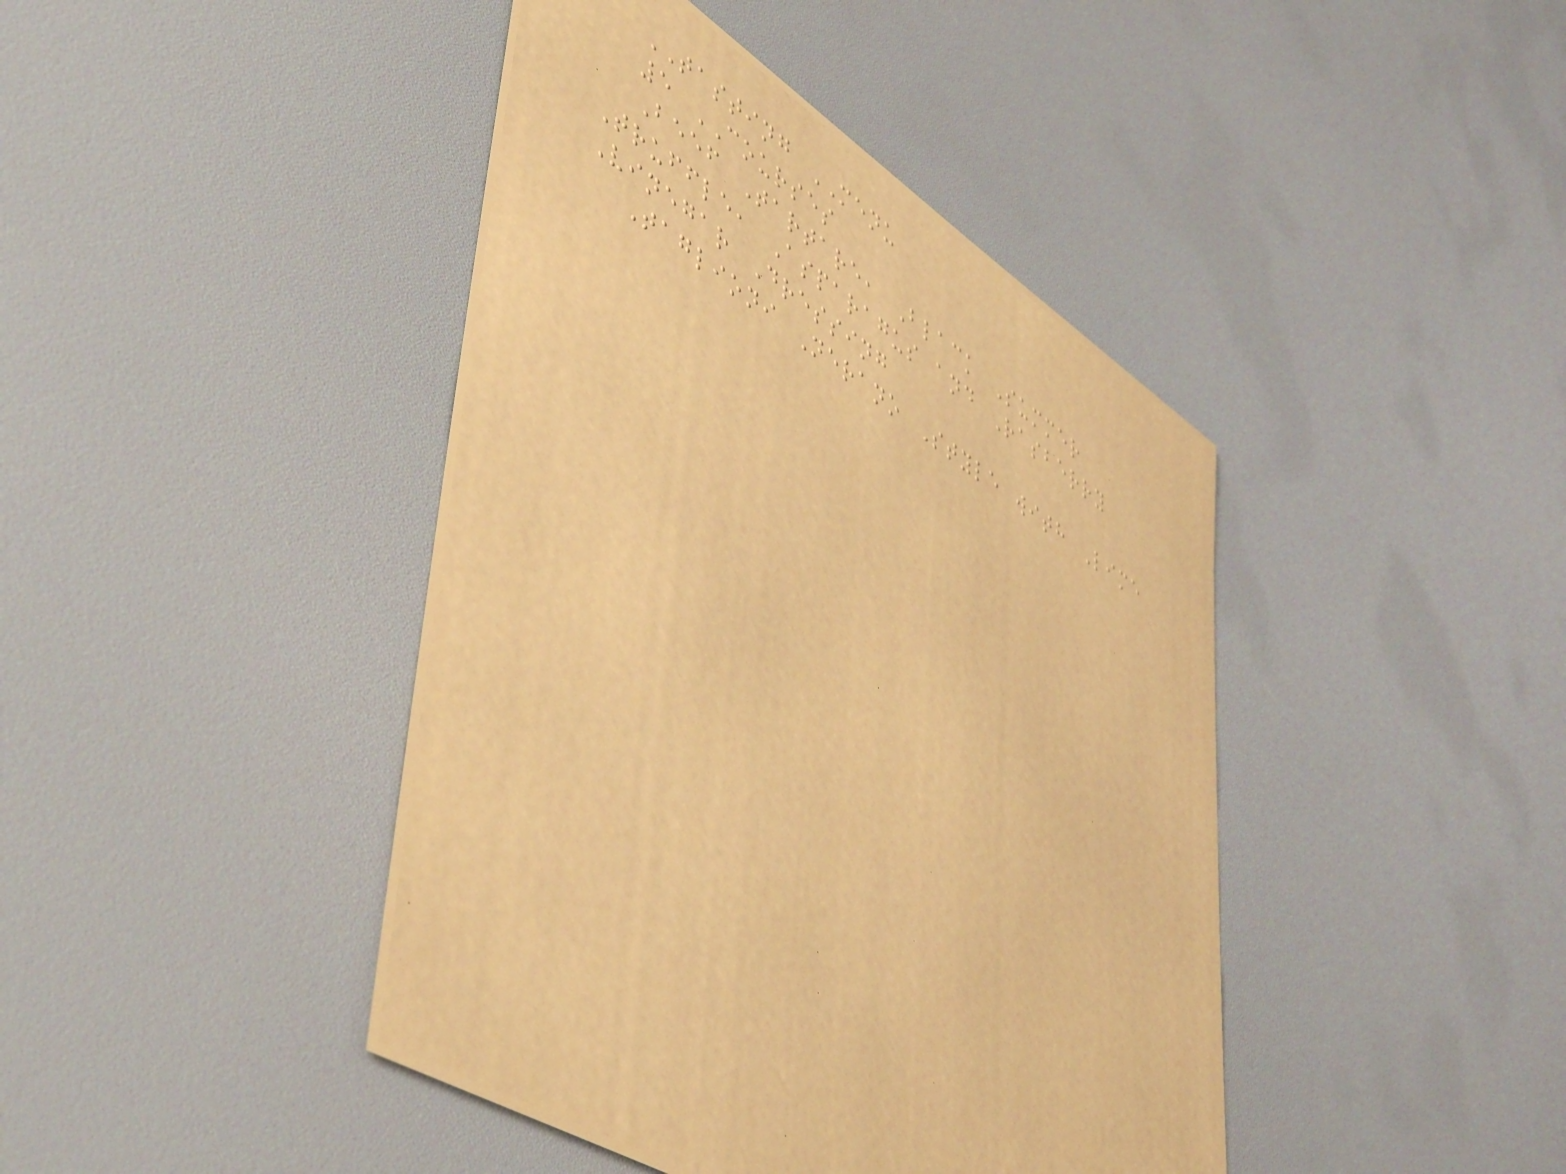TASTING MENU
5 COURSES
Beef Tartare, Black Summer
Truffle, Asparagus and Rasberry
Vinegar Dressing
Taglioni Nerano Style with Lime
